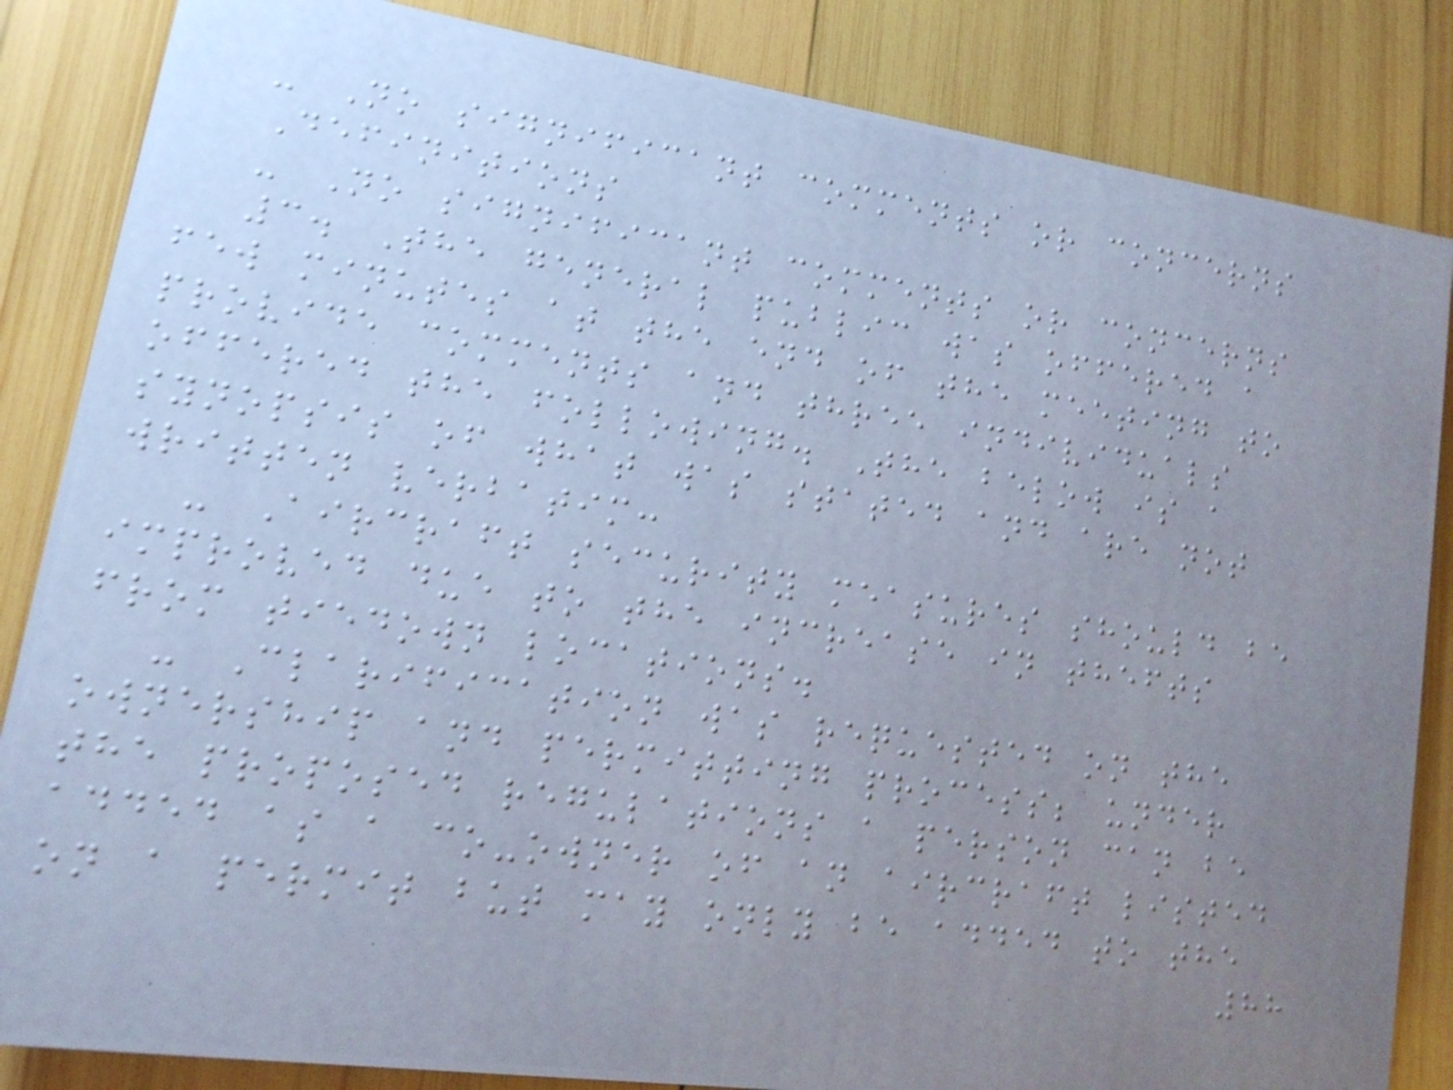- No significant comments or concerns
Definitions
- No significant comments or concerns
3. The general public was offered a
few minutes at the end of the meeting to
provide comments and three individuals
offered the following. The below is a
synopsis of what was stated and are not
written verbatim:
- Aircraft security measures should be
improved due to the increase in thefts
from tiedown locations.
- Clarification was requested on the
ownership and permitting process; under
the proposed regulations a person can be
added as a co-owner of an aircraft listed
on a permit but may only be added to the
88
